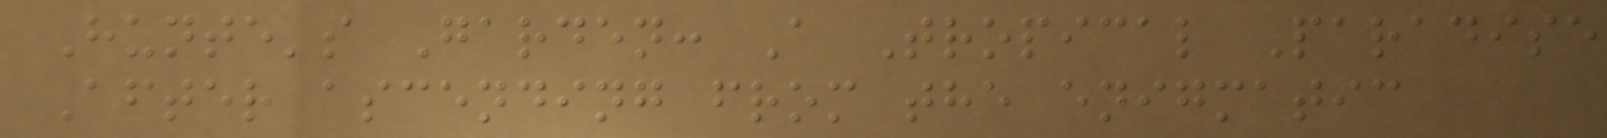Hunte's Garden: A Tropical Paradise
After ascending from the enigmatic
